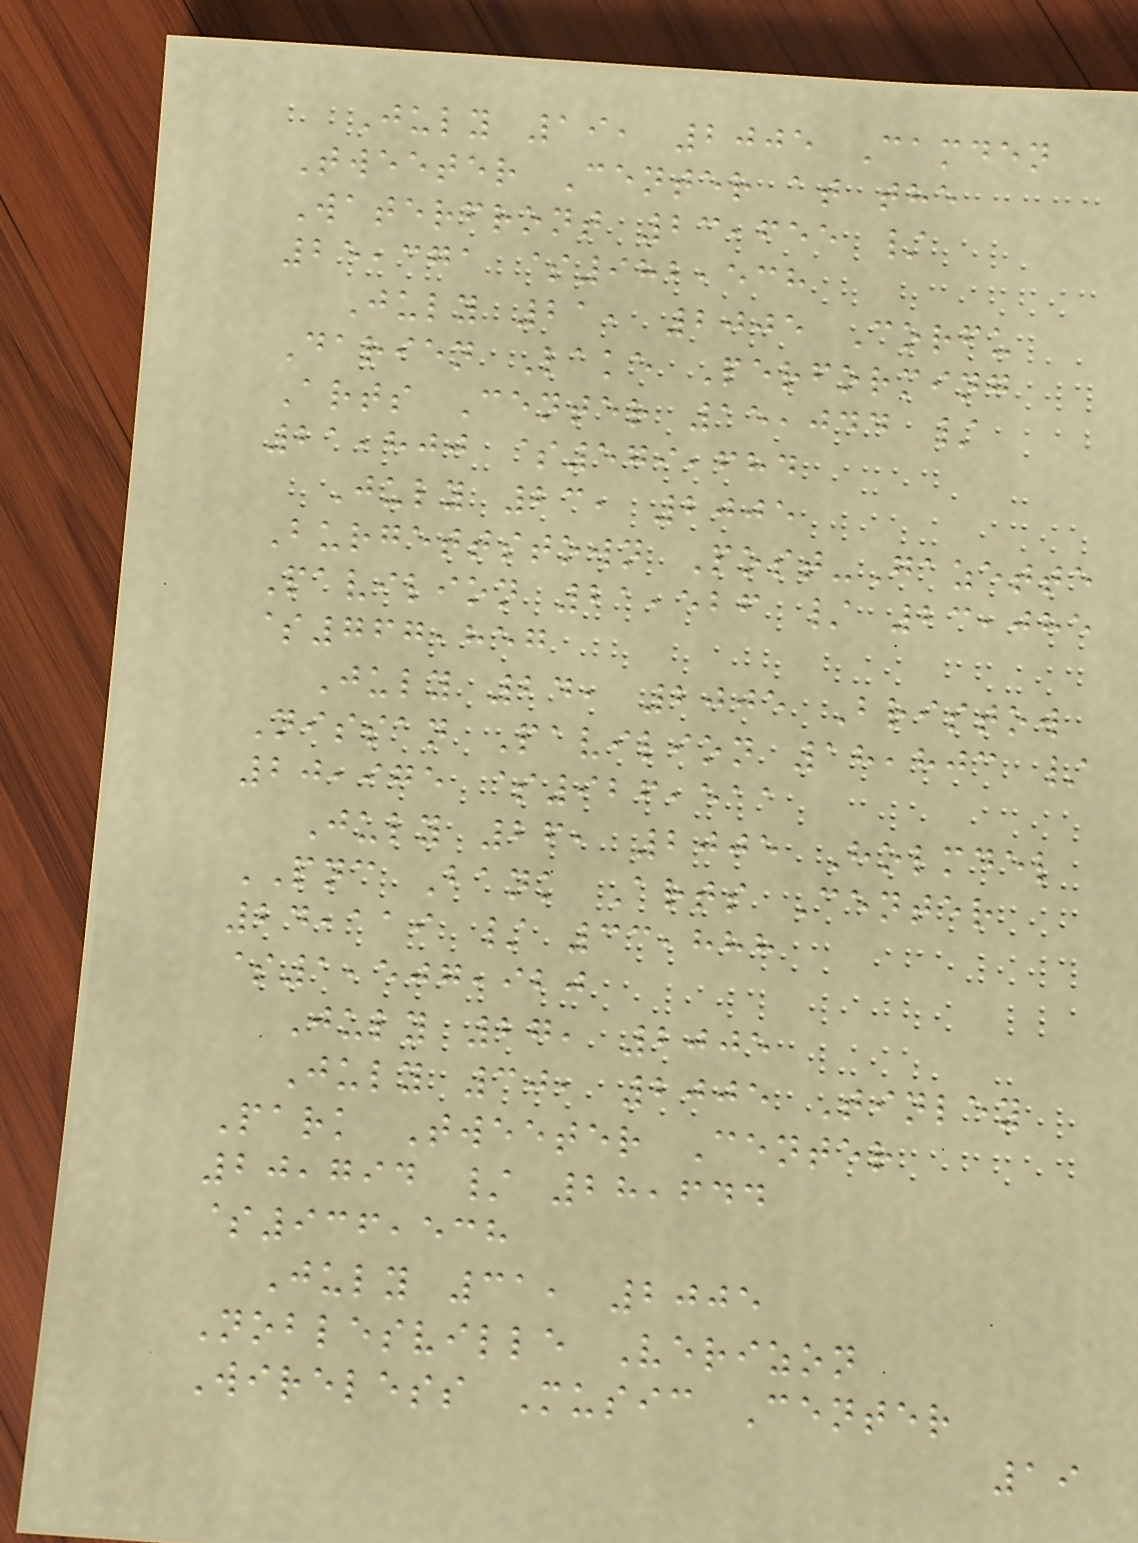July 19, 2005 Camden
Tweeter Center at the
Waterfront 23,655 /
25,371 $982,538
July 21, 2005 Corfu
Darien Lake Performing
Arts Center 15,044 /
21,800 $579,684
July 23, 2005
Burgettstown Post-Gazette
Pavilion 21,526 / 23,085
$767,857
July 24, 2005 Bristow
Nissan Pavilion 18,803 /
20,975 $926,511
July 26, 2005 Holmdel
PNC Bank Arts Center
24,119 / 33,888
$1,507,920
July 27, 2005
July 30, 2005 Tinley
Park Tweeter Center
20,794 / 28,644
$936,538
July 31, 2005
Noblesville Verizon
Wireless Music Center
19
